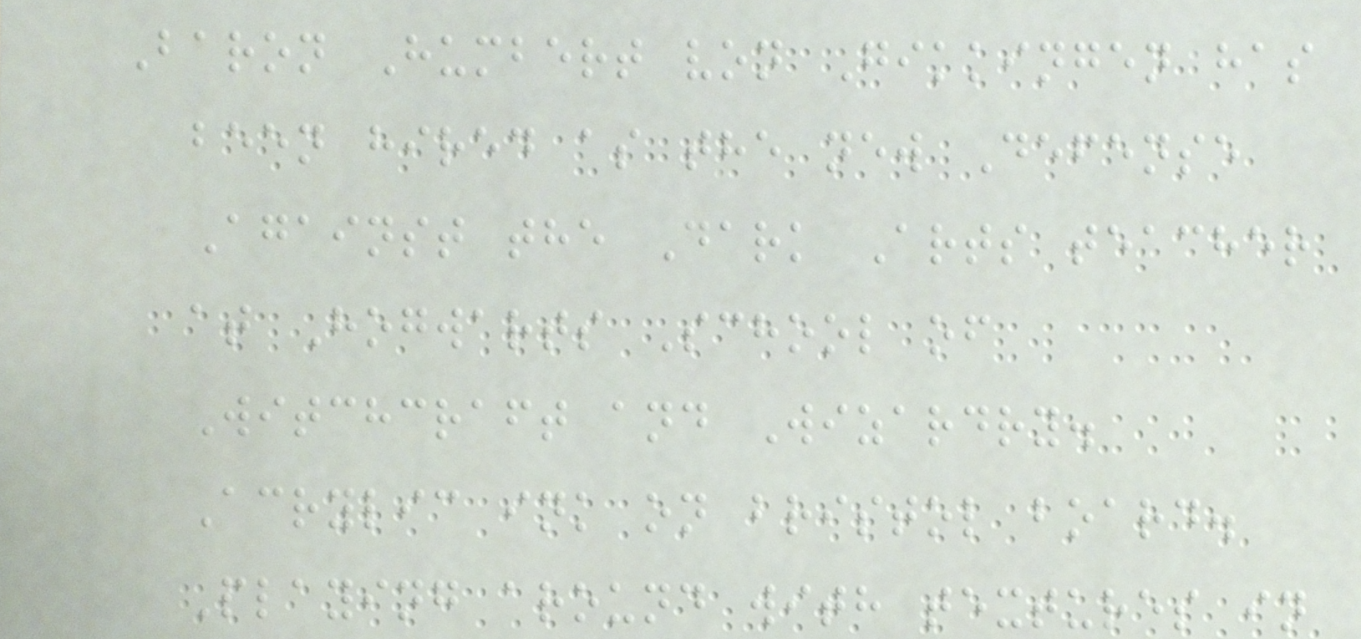Baron Humbert von Gikkingen has
been hired as the new Defense
Against the Dark Arts teacher
at Hogwarts School of
Witchcraft and Wizardry.
Acrylic ink on bristol board.
Playing around with textures in
